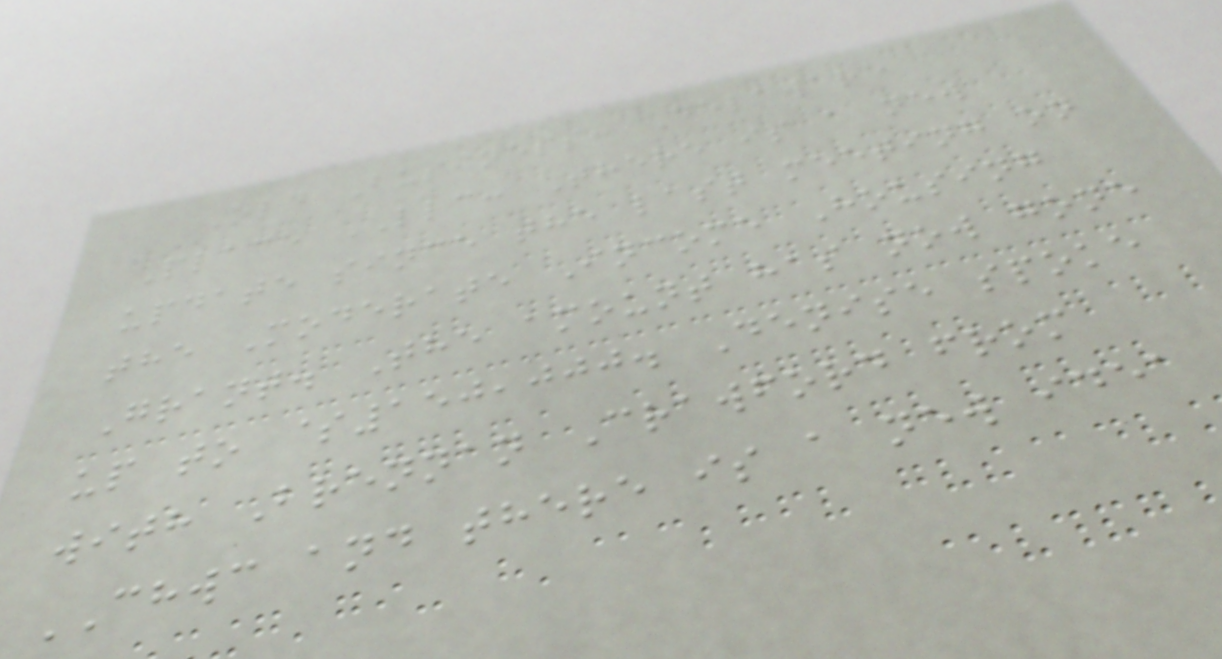Old Business: Delaware
Place LLC: There is a new
update since the last meeting on
the Moderate Income Housing
Grant. The amount has now gone
up to $150,000. Denise spoke
with Brennan Crawford from
CHWC and there is a new idea
